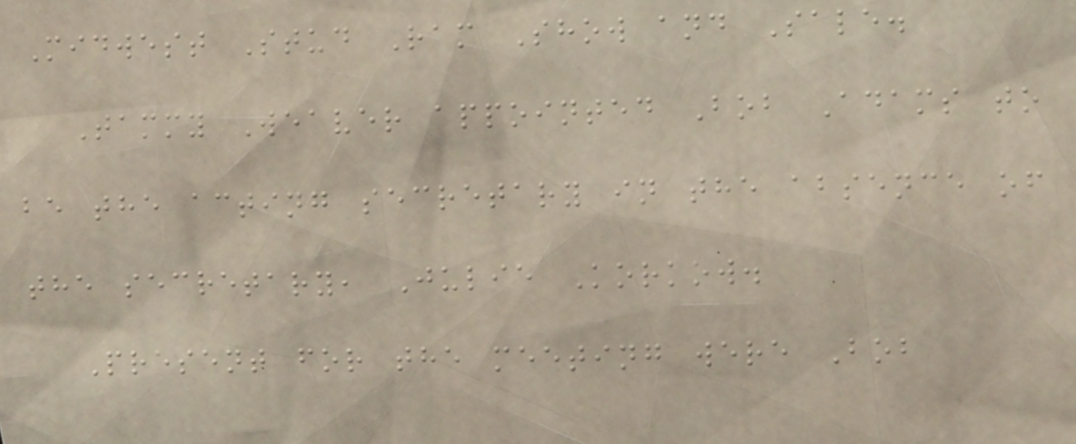Midwest Stud Ram Show and Sale.
Tammy Weaver appointed Bob Adams to
be the acting secretary in the absence of
the secretary, Julie Korkow.
Present for the meeting were Bob
